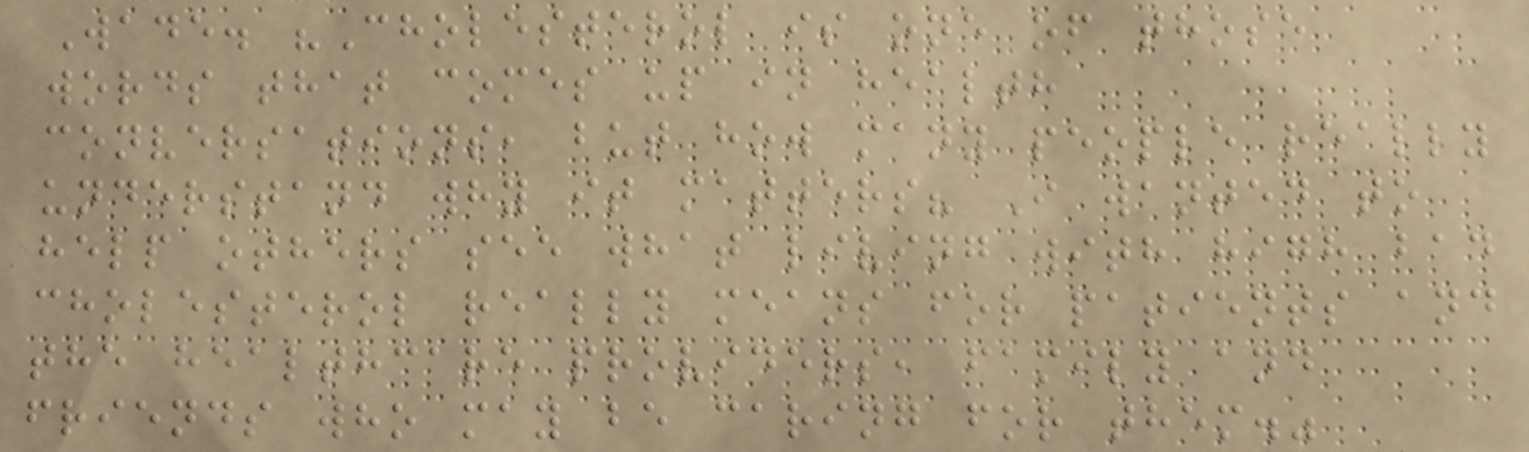Wade. "Cholesterol is one of those
words that comes up in health
conversations, but how many people really
understand why it matters? I wanted to
help others see what living with high bad
cholesterol really means for patients and
the healthcare providers, family and
friends who may be caring for them."
